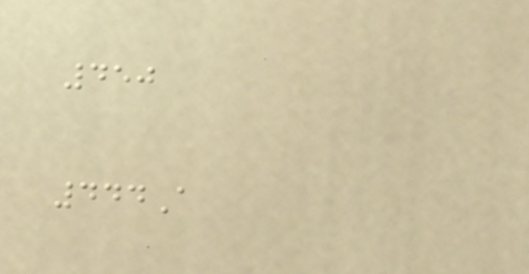450
444A
